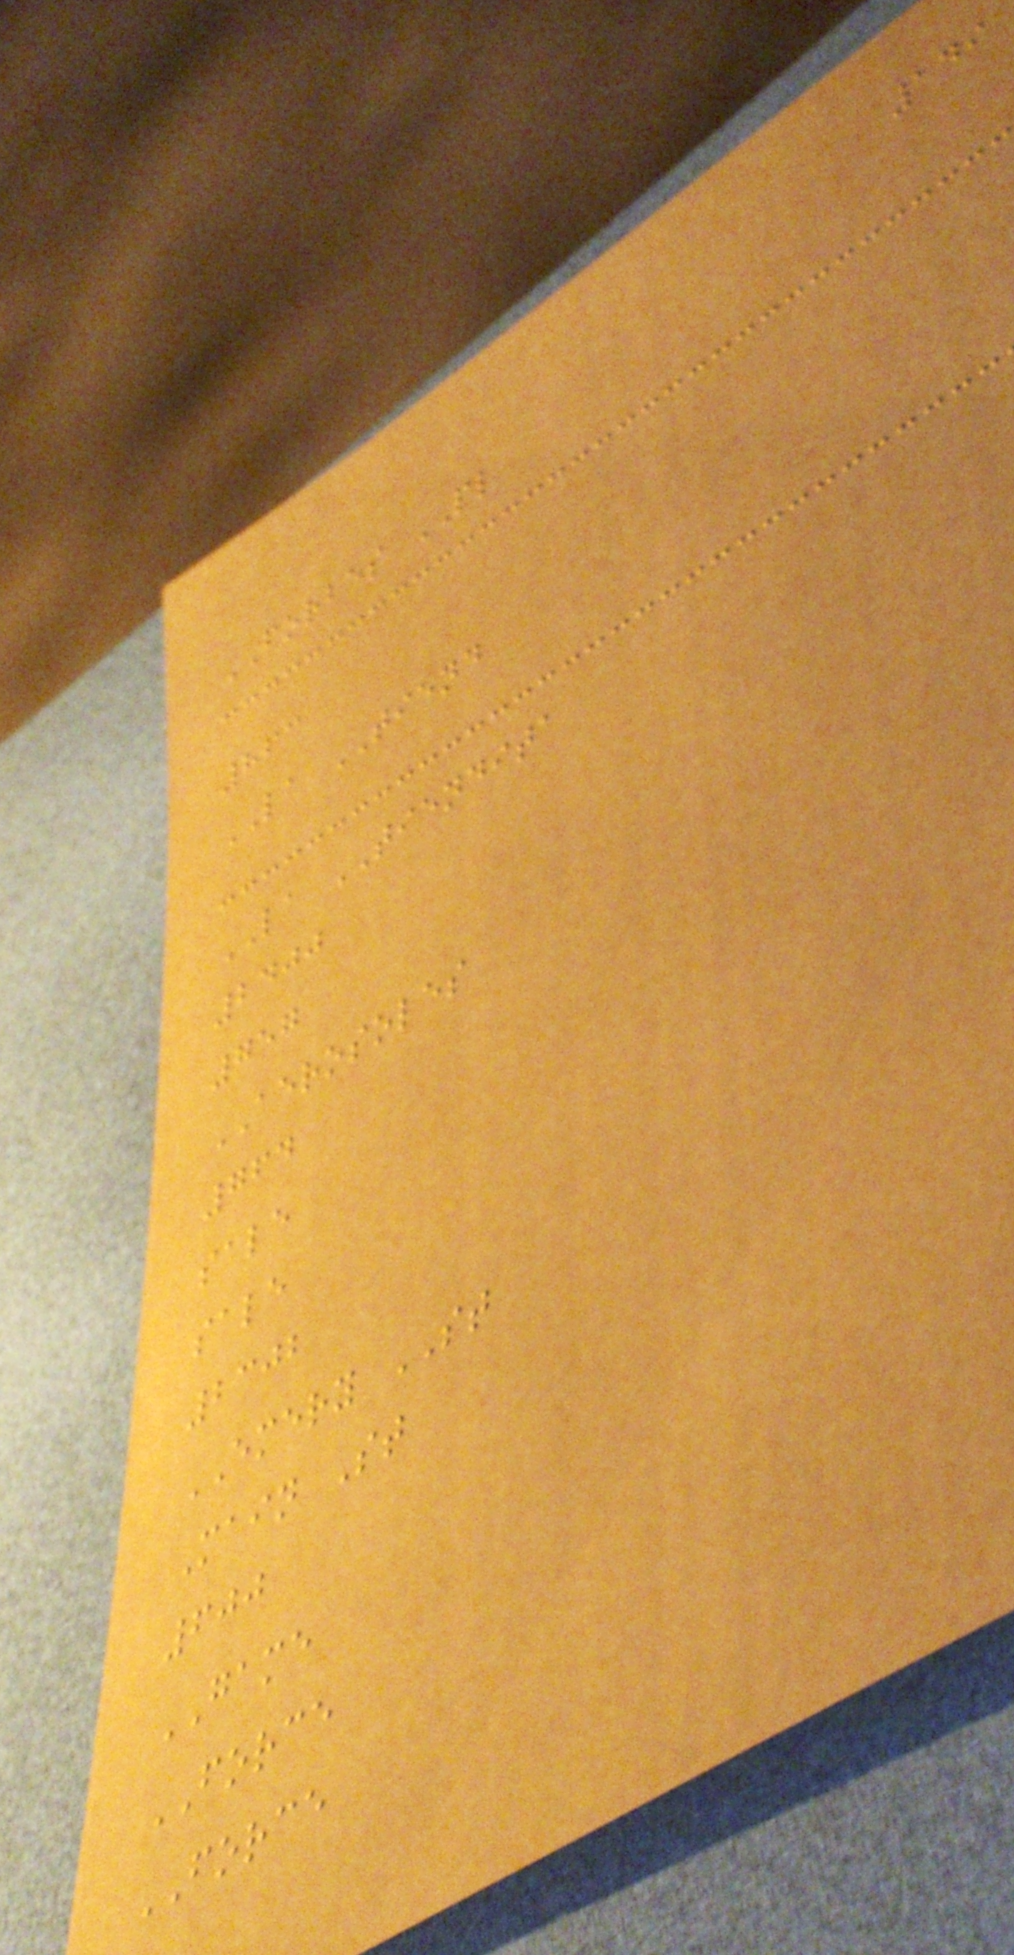149
FORBES PL
863
LA TIEND
LA TIENDITA
2400
757
AEROSOLES
764
sale
sale
2302
EMERY ST
Main St
600
GAME
FORCE
FORCE
